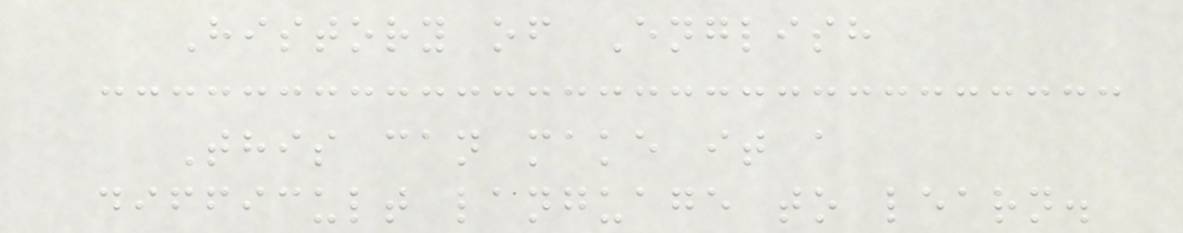History of English
This can make it a
difficult language to learn.
